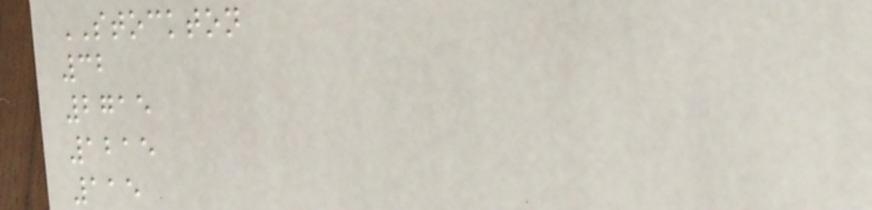STOCKTON
32
2715
1215
115
